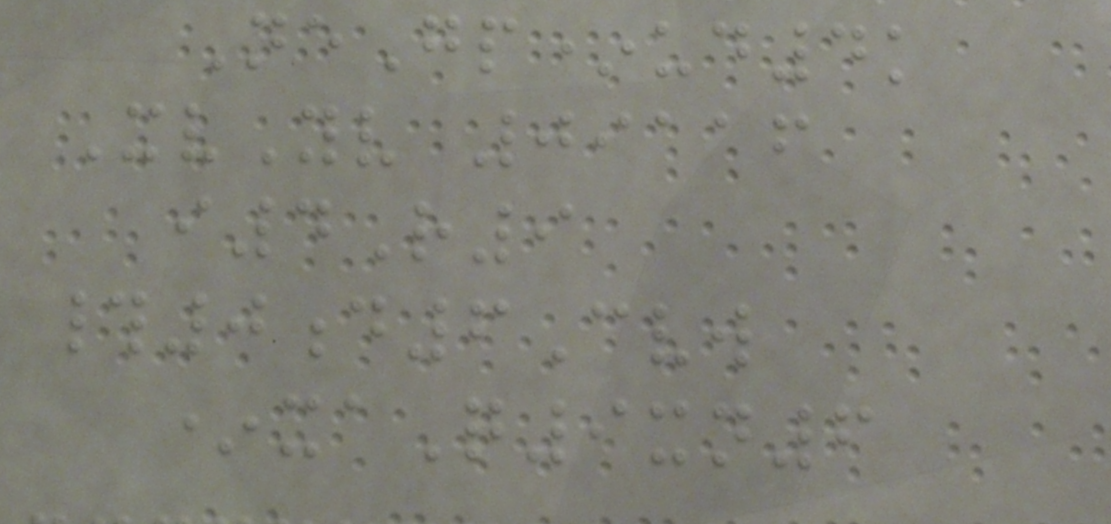NeGp*ud4k
XvYv 09116
i4R9
#0d6Cvw
*xaQ9xn6
